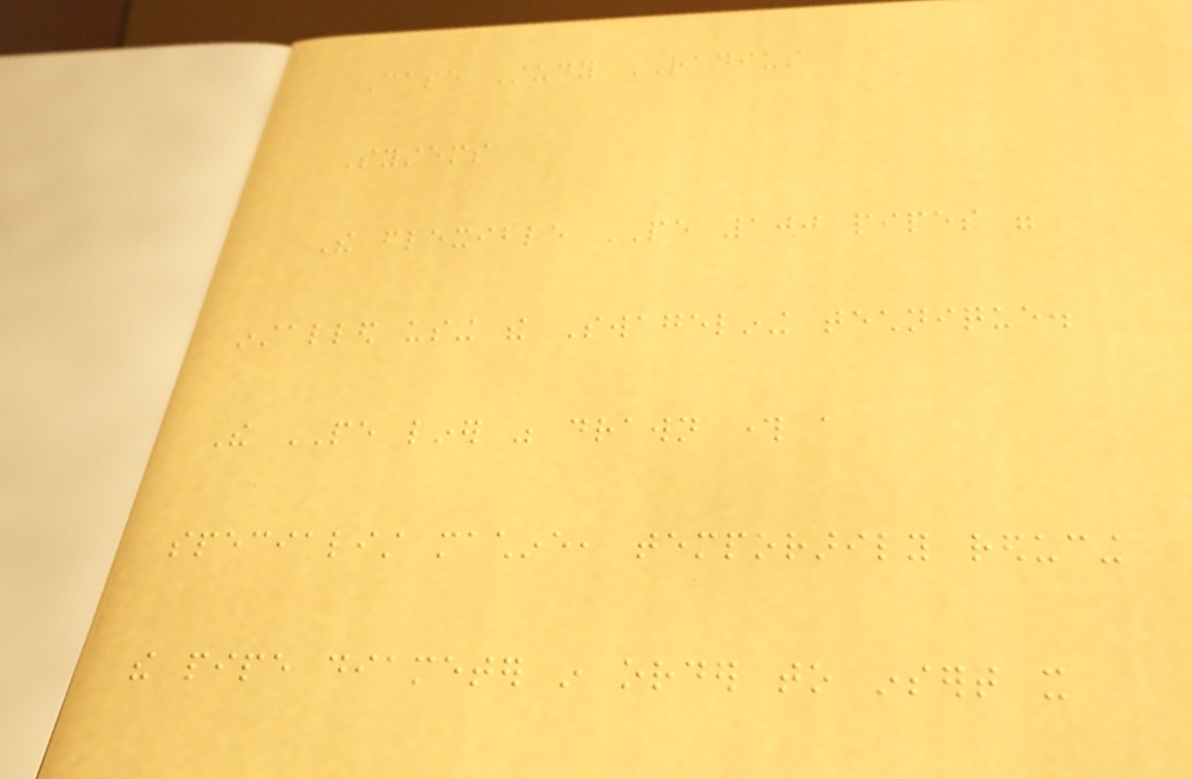Case Study RADIUS
Systems
The flexible PE 100 pipes were
installed using the Swagelining technique.
The PE liner was drawn through a
specialist machine, temporarily reducing
the pipe diameter in order to insert it
